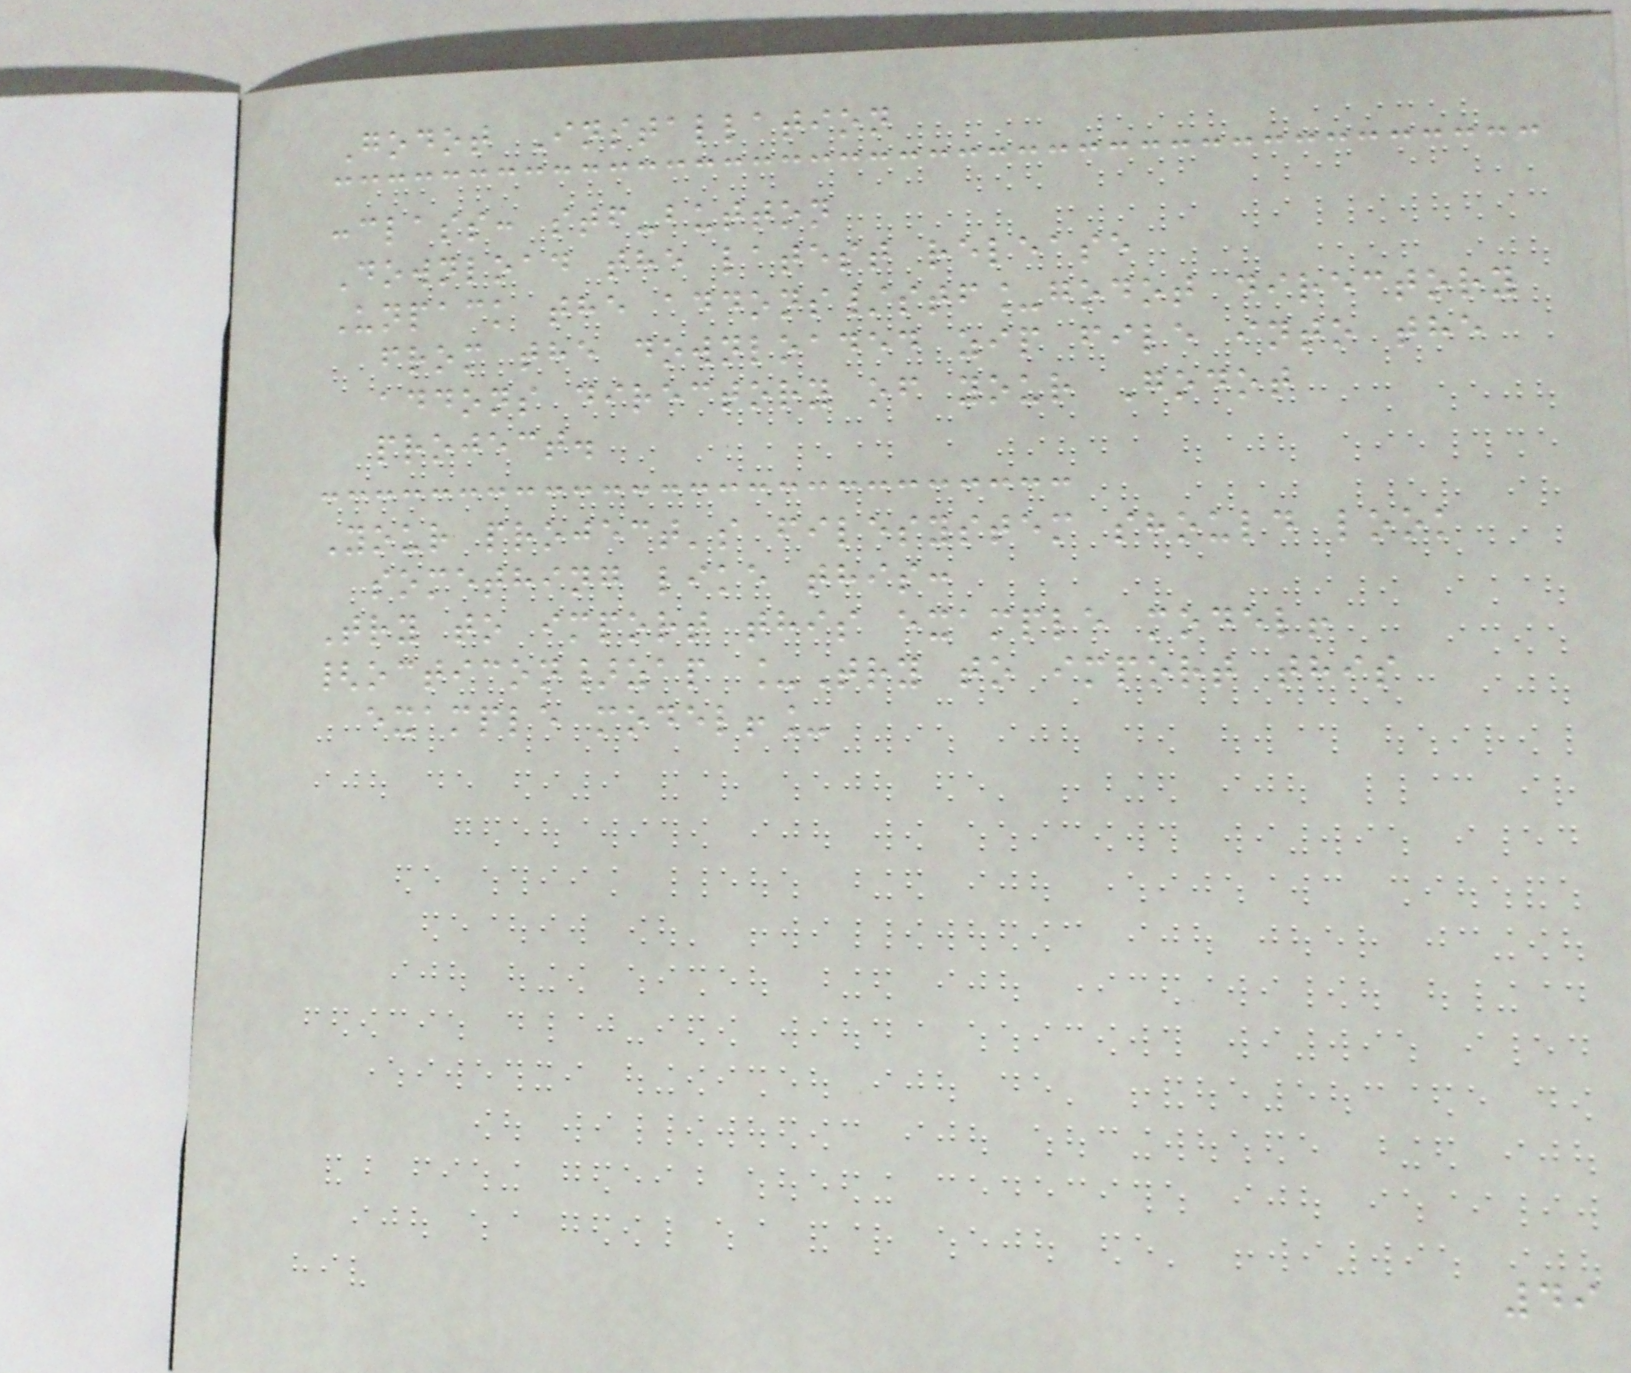Godot Installation
:class: stf-button
Download the latest release
Unpack the addons/stf_godot directory
from the downloaded zip file into the
addons directory of your Godot
project.
Your project's filesystem should look
something like this:
Try to import this example model!
{octicon}zap _Try to import this
example model!_
49
